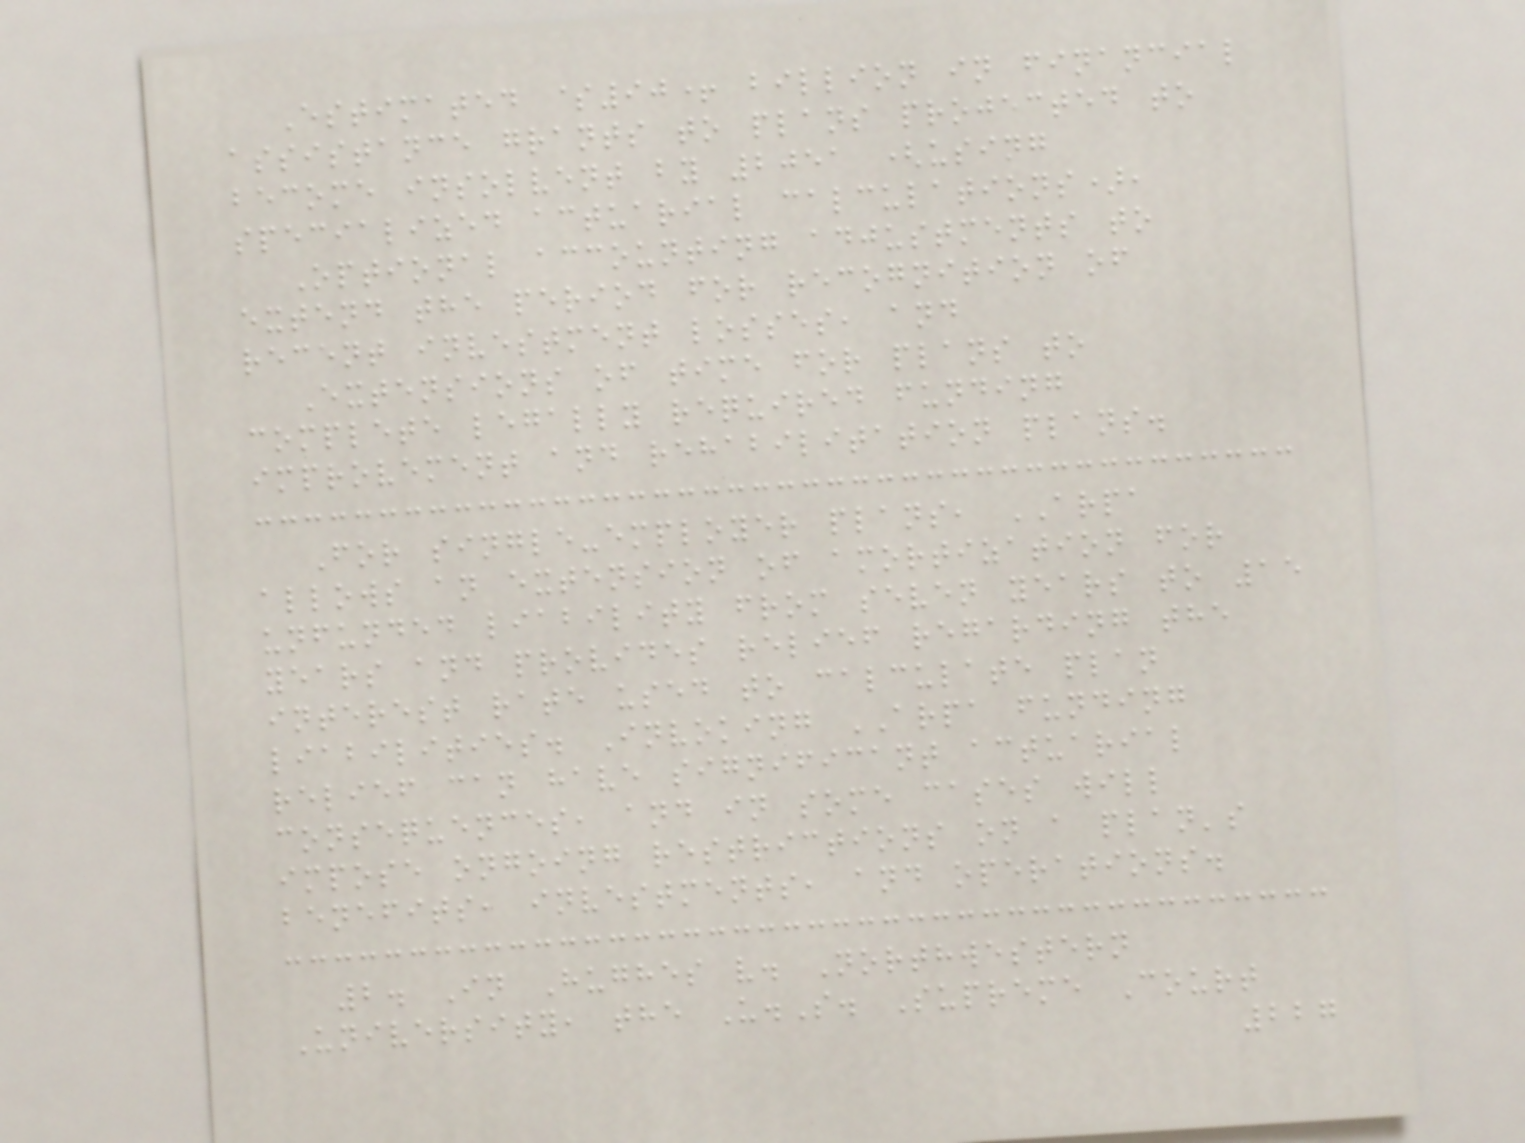Estimated $90+ billion in financial
assistance grants to plans projected to
become insolvent by 2051 (using
specialized actuarial calculations),
Optional accounting adjustments to
extend the period for recognition of
recent investment losses, and
Extensions of time for plans to
complete legally required funding
improvement and rehabilitation plans.
For single-employer plans, ARPA
allows an extension of amortization for
unfunded liability from seven years to 15
years and provides relief regarding the
interest rate used to calculate plan
liabilities. Invoking ARPA funding
relief can have significant actuarial
consequences, and in some cases will
impose ongoing restrictions on a plan's
benefits, investments, and operations.
2. In Hughes v. Northwestern
University, the U.S. Supreme Court
227
